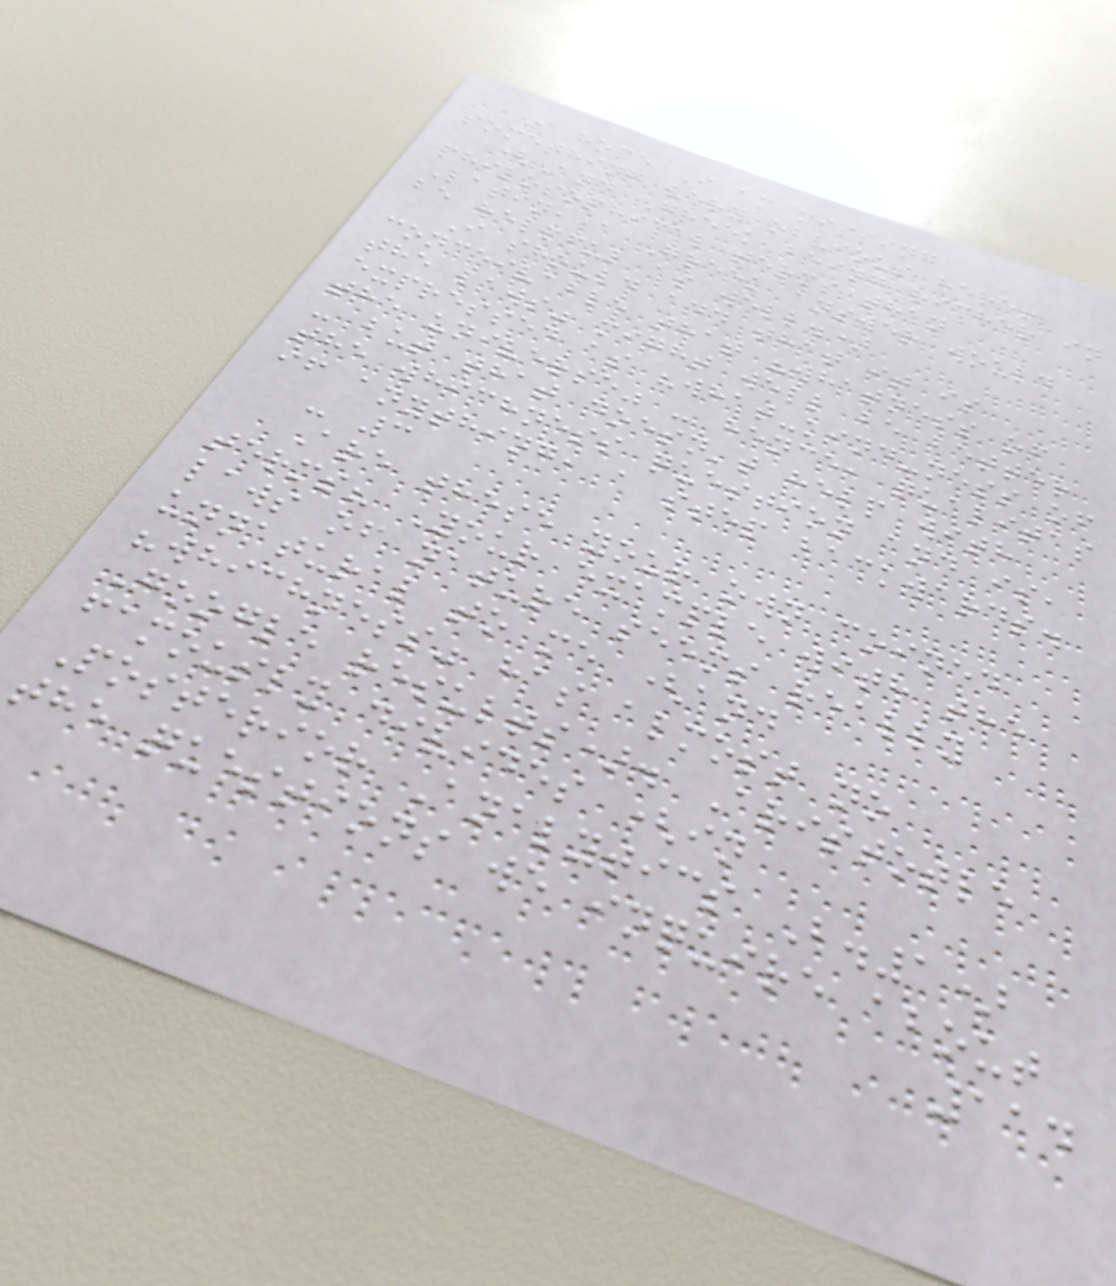I hope I am missing
something very obvious here!
(And Greek being richer in
philosophical terms than
Latin, a Greek answer would
be helpful as well.)
I should add that it is
conceivable that "whatness of
the laws" might well be better
expressed as "what-kind-ness of
the universe" - hence, qualitas
- but that doesn't help with
the whichness question and is,
if anything, a step backwards.
- 3
Are these your own coined
terms? Your example with the
laws of nature seems really
unnatural to me (and
"whichness" has almost no
Google results). Aristotle
famously divides (in
Posterior Analytics B.1)
the questions we inquire about
114
